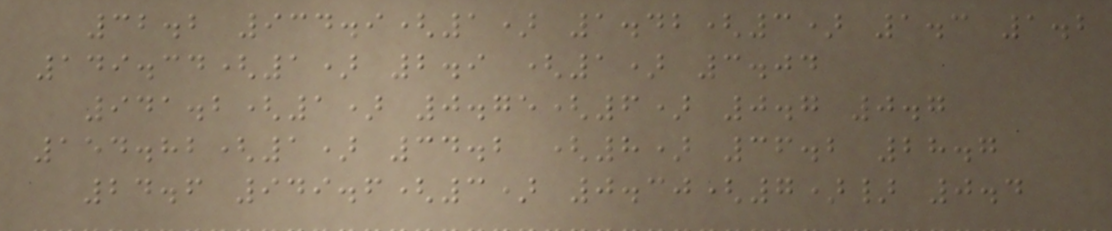32.2 934.9(1) 1.42(3) 1.3 1.2
149.34(1) 2.9 (1) 3.04
941.2(1) 0.75(6) 0.7 0.7
154.82(1) 34.2 (8) 36.2 28.7
24.6 949.6(3) 0.30(7)} 0.4
